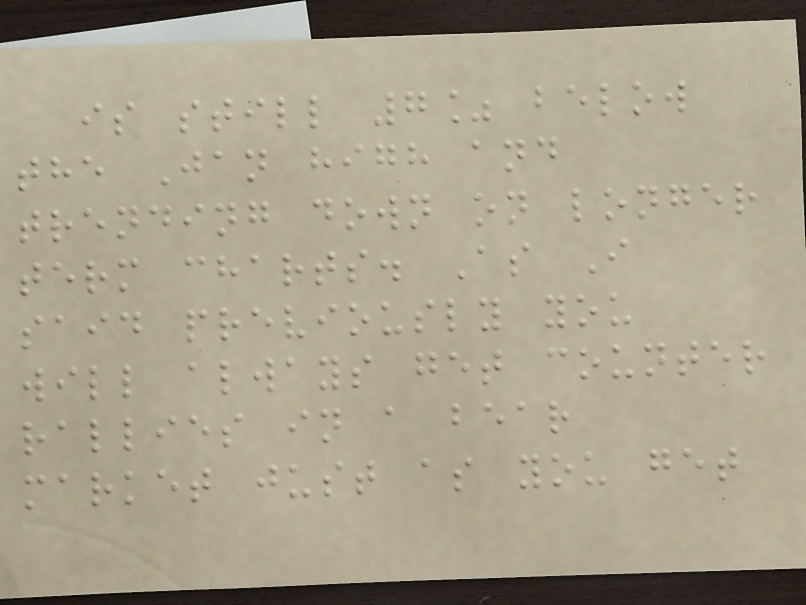is still 7% below
the Jan high and
trending down on longer
term charts. As I
said previously you
will always get counter
rallies in a bear
market just as you get
